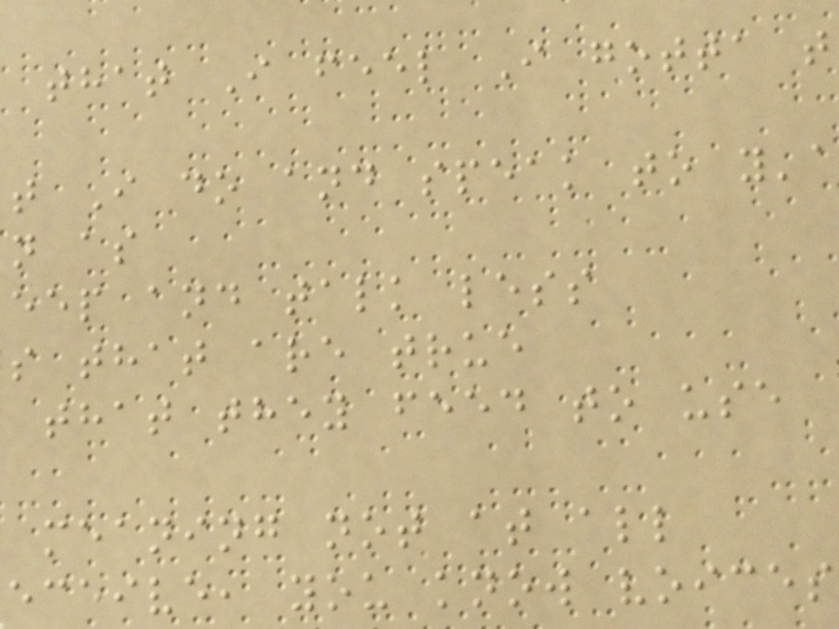that I feel I gotta t
t I do and speak to y'a
eep and talk less
s that are true
that they feed to use
meaning not at all
eceive, you know voices
